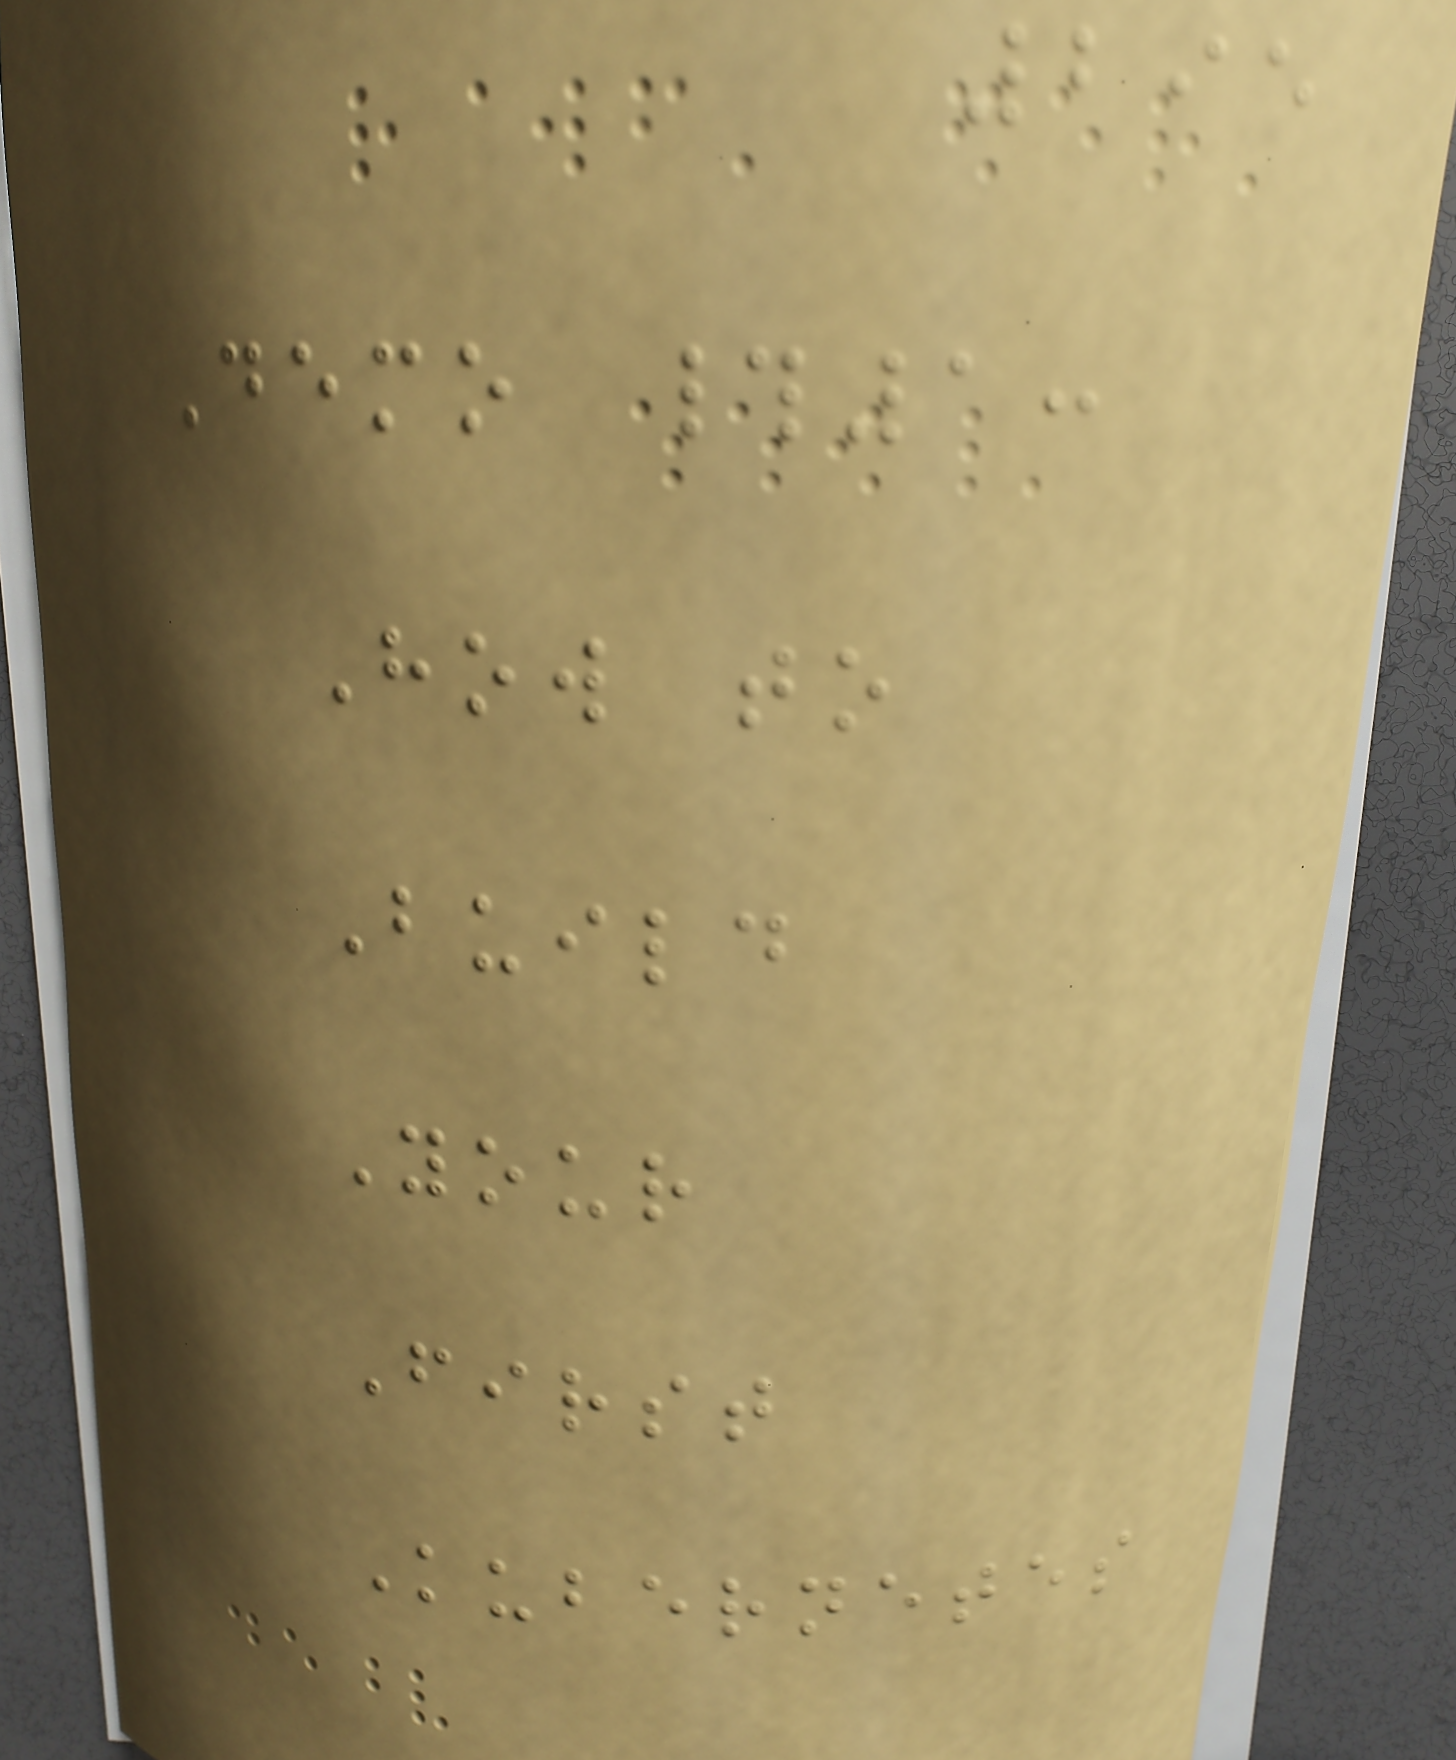295
Demo #1:
How to
Build
Your
First
Kubernetes
